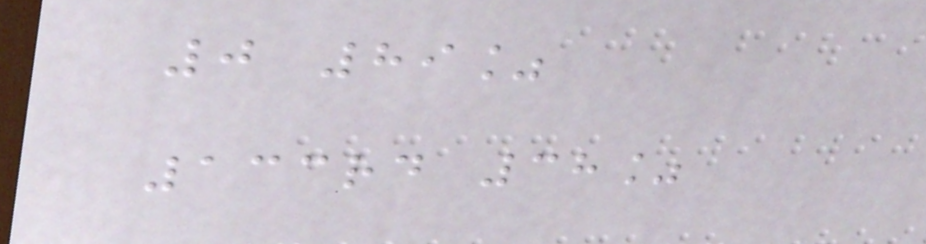0 89%
133rd 38%
